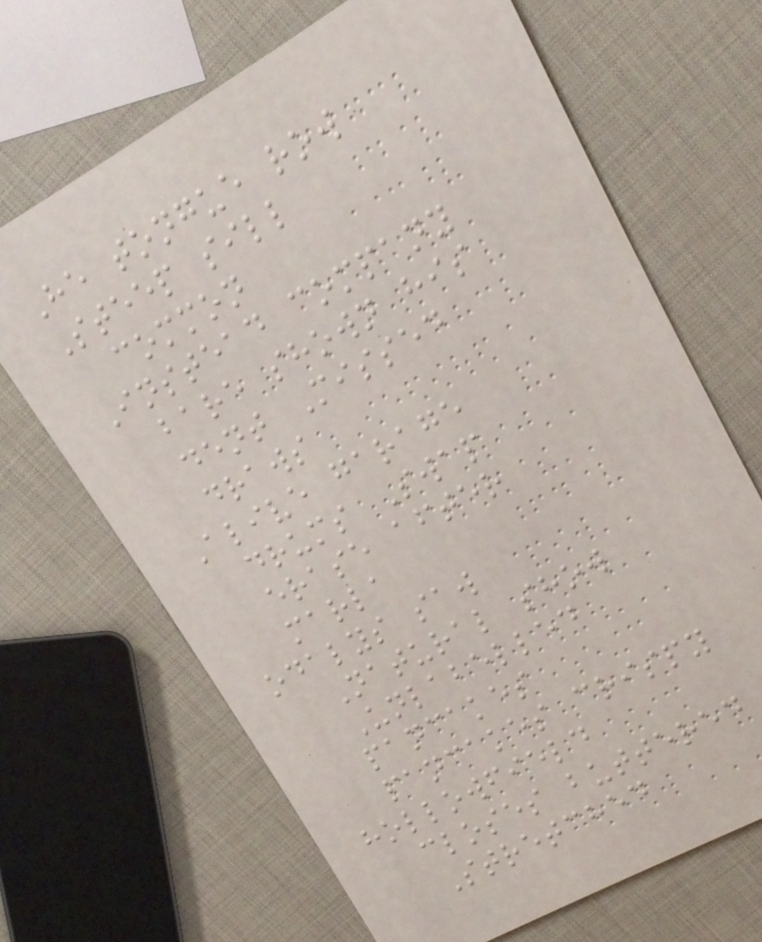He tongue row
Steep sill
common
Instead company
bare shown his
dent Missed
draws
Alive garage
drums Swap
erase after
marla
odalys saw
Natural show
Unlabelled
pancakes
pancakes crispy
hollowfield
closes buttered
Stretched
